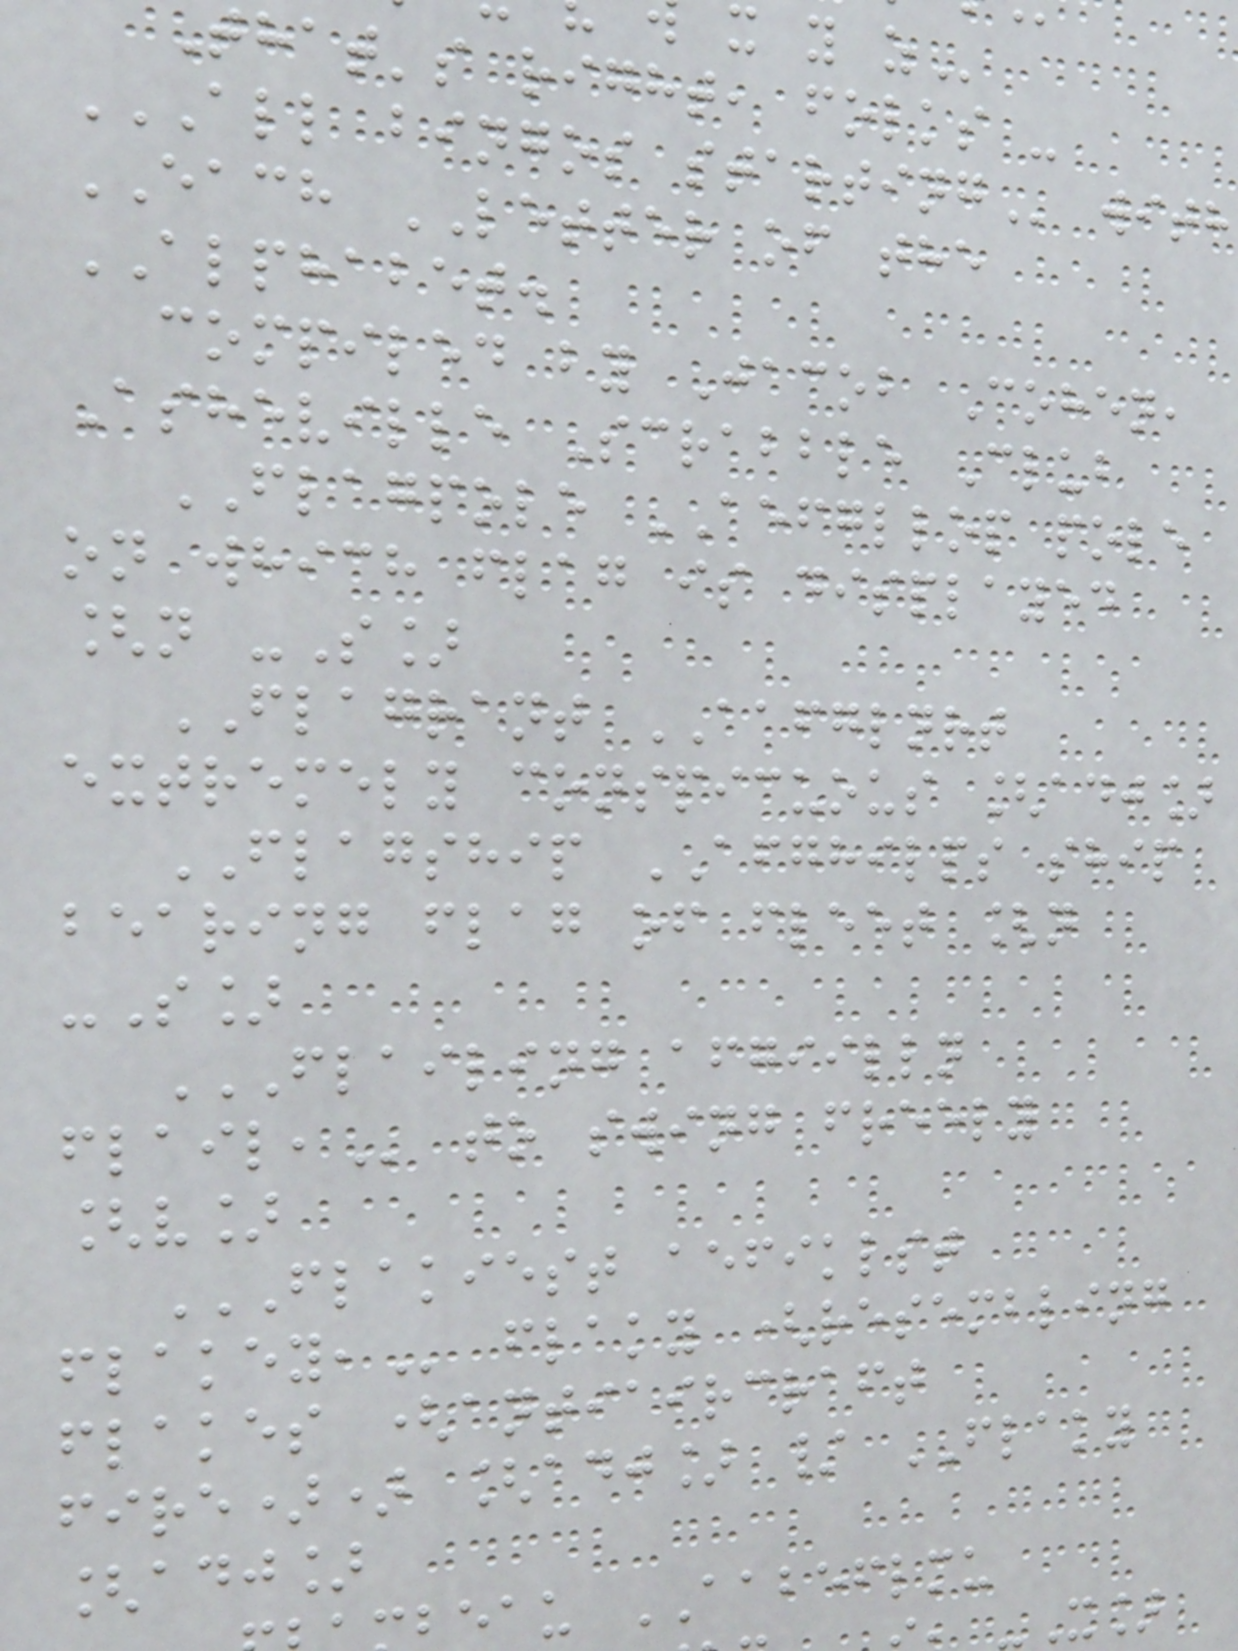that's right, folks -
ALL BINGOS STARTING with
EACH LETTER of the
ALPHABET.
compiled by Jacob Cohen,
Asheville Scrabble Club
FLAGPOLE AEFGLLOP pole
on which flag is displayed
[n -S]
FLAGRANT AAFGLNRT
extremely conspicuous [adj]
FLAGSHIP AFGHILPS ship
bearing flag of fleet [n
-S]
FLAILING AFGIILLN
to swing freely
[v]
FLAKIEST AEFIKLST
flaky (resembling
flakes (antiaircraft
fire)) [adj] / FLAKY
[adj]
eau AABEFLMU
